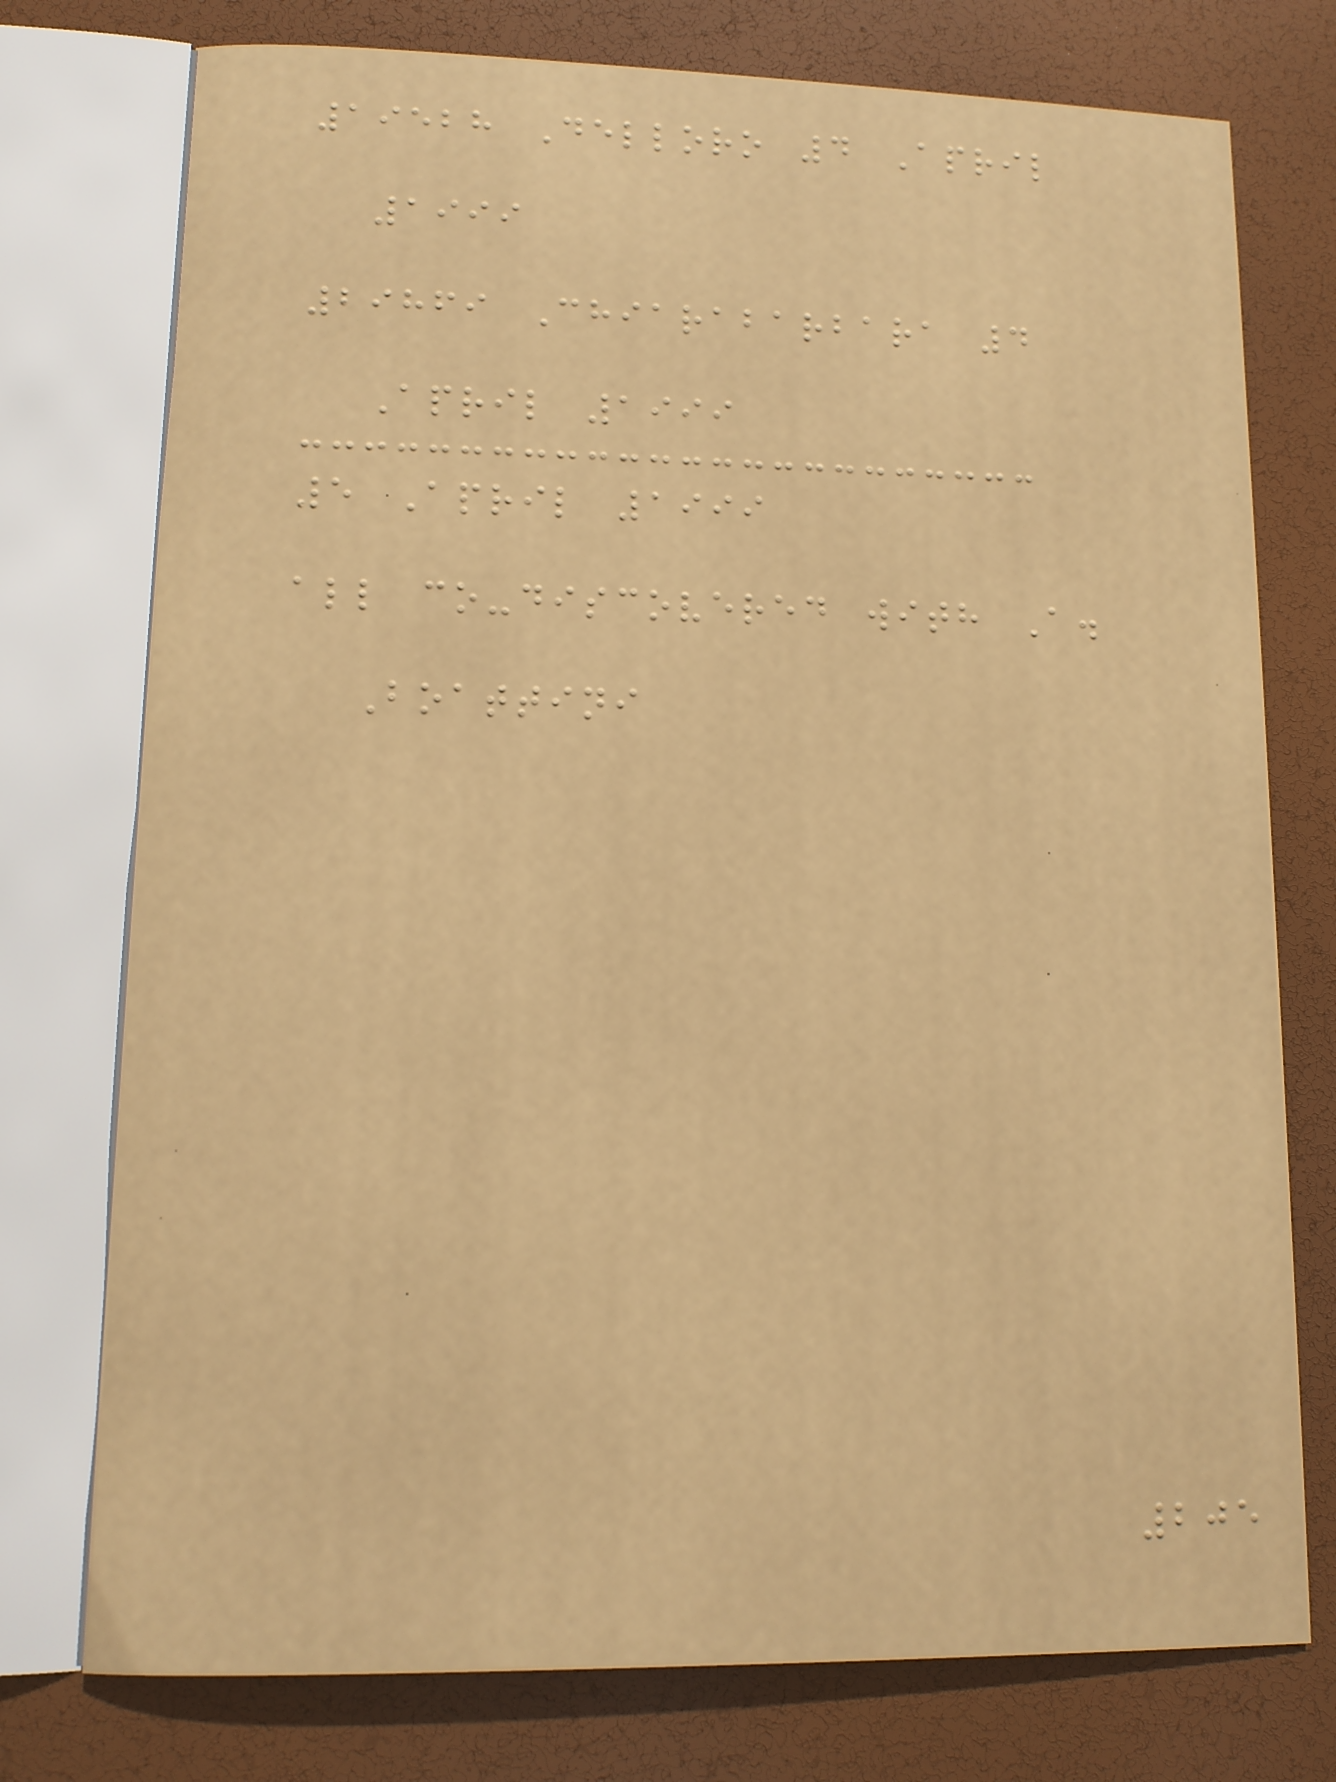19528 Delloro 4 April
1999
29869 Chiarabarbara 4
April 1999
5 April 1999
all co-discovered with A.
Boattini
205
